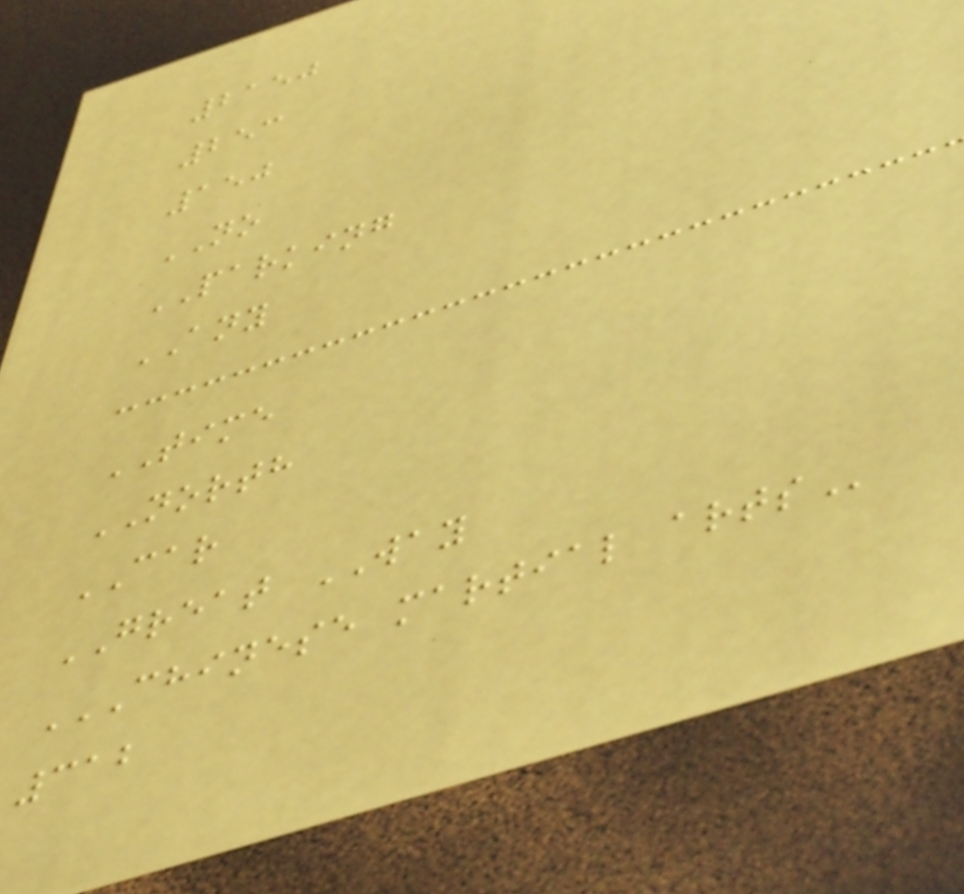2150
253
150
NO
PARKING
ANY
TIME
NORTH
CAR
GREAT WAY
CHINESE MARTIAL ARTS
312
